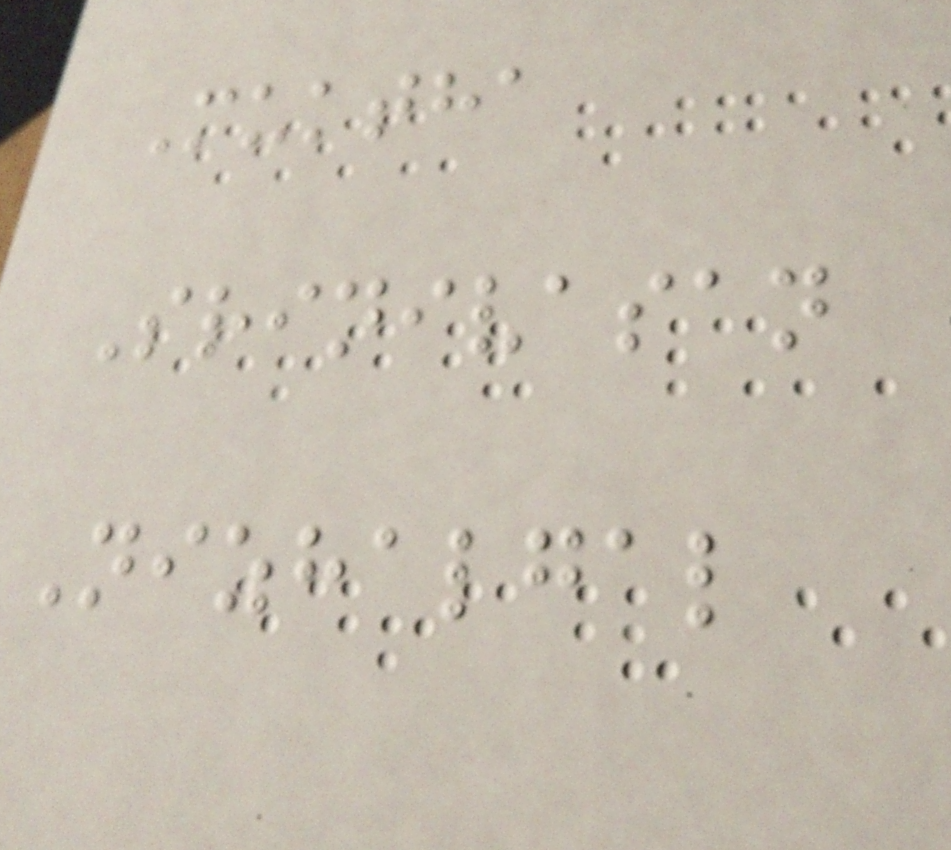Muktha
Srinivasan
Nizhalgal
